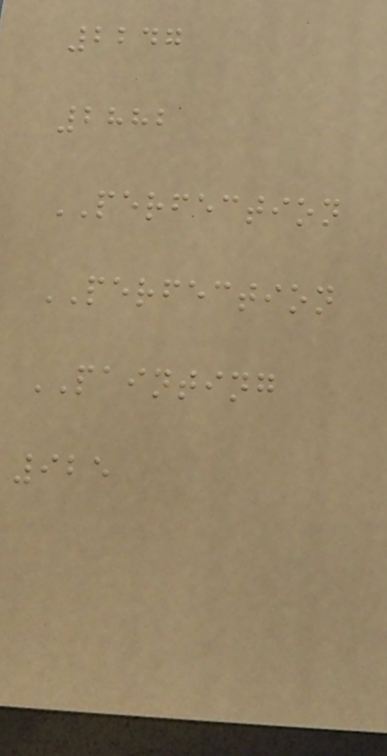2247
2882
PERFECTION
PERFECTION
PAINTING
925
